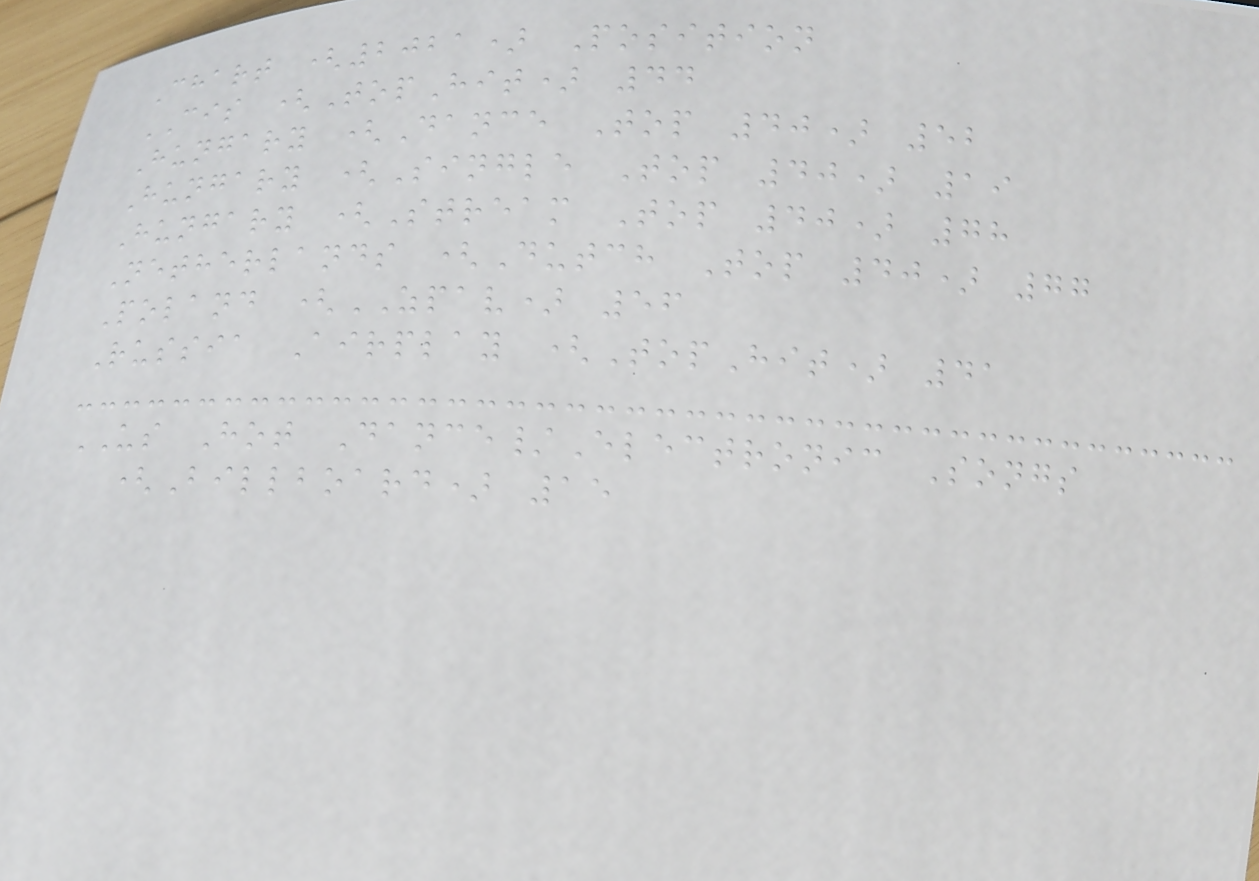Chart (2021) Position
CIS (TopHit) 44
Hungary (Dance Top 40) 52
Hungary (Single Top 40) 19
Hungary (Stream Top 40) 78
Netherlands (Dutch Top 40) 77
Poland (ZPAV) 56
Russia Airplay (TopHit) 41
US Hot Dance/Electronic Songs
(Billboard) 15
